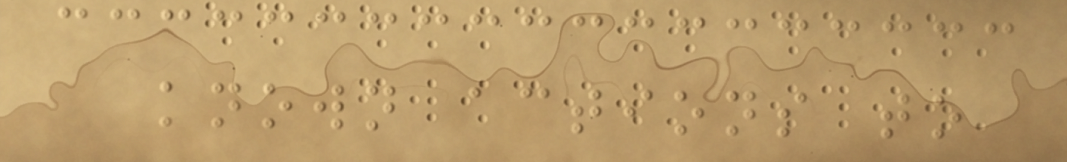known actions to
